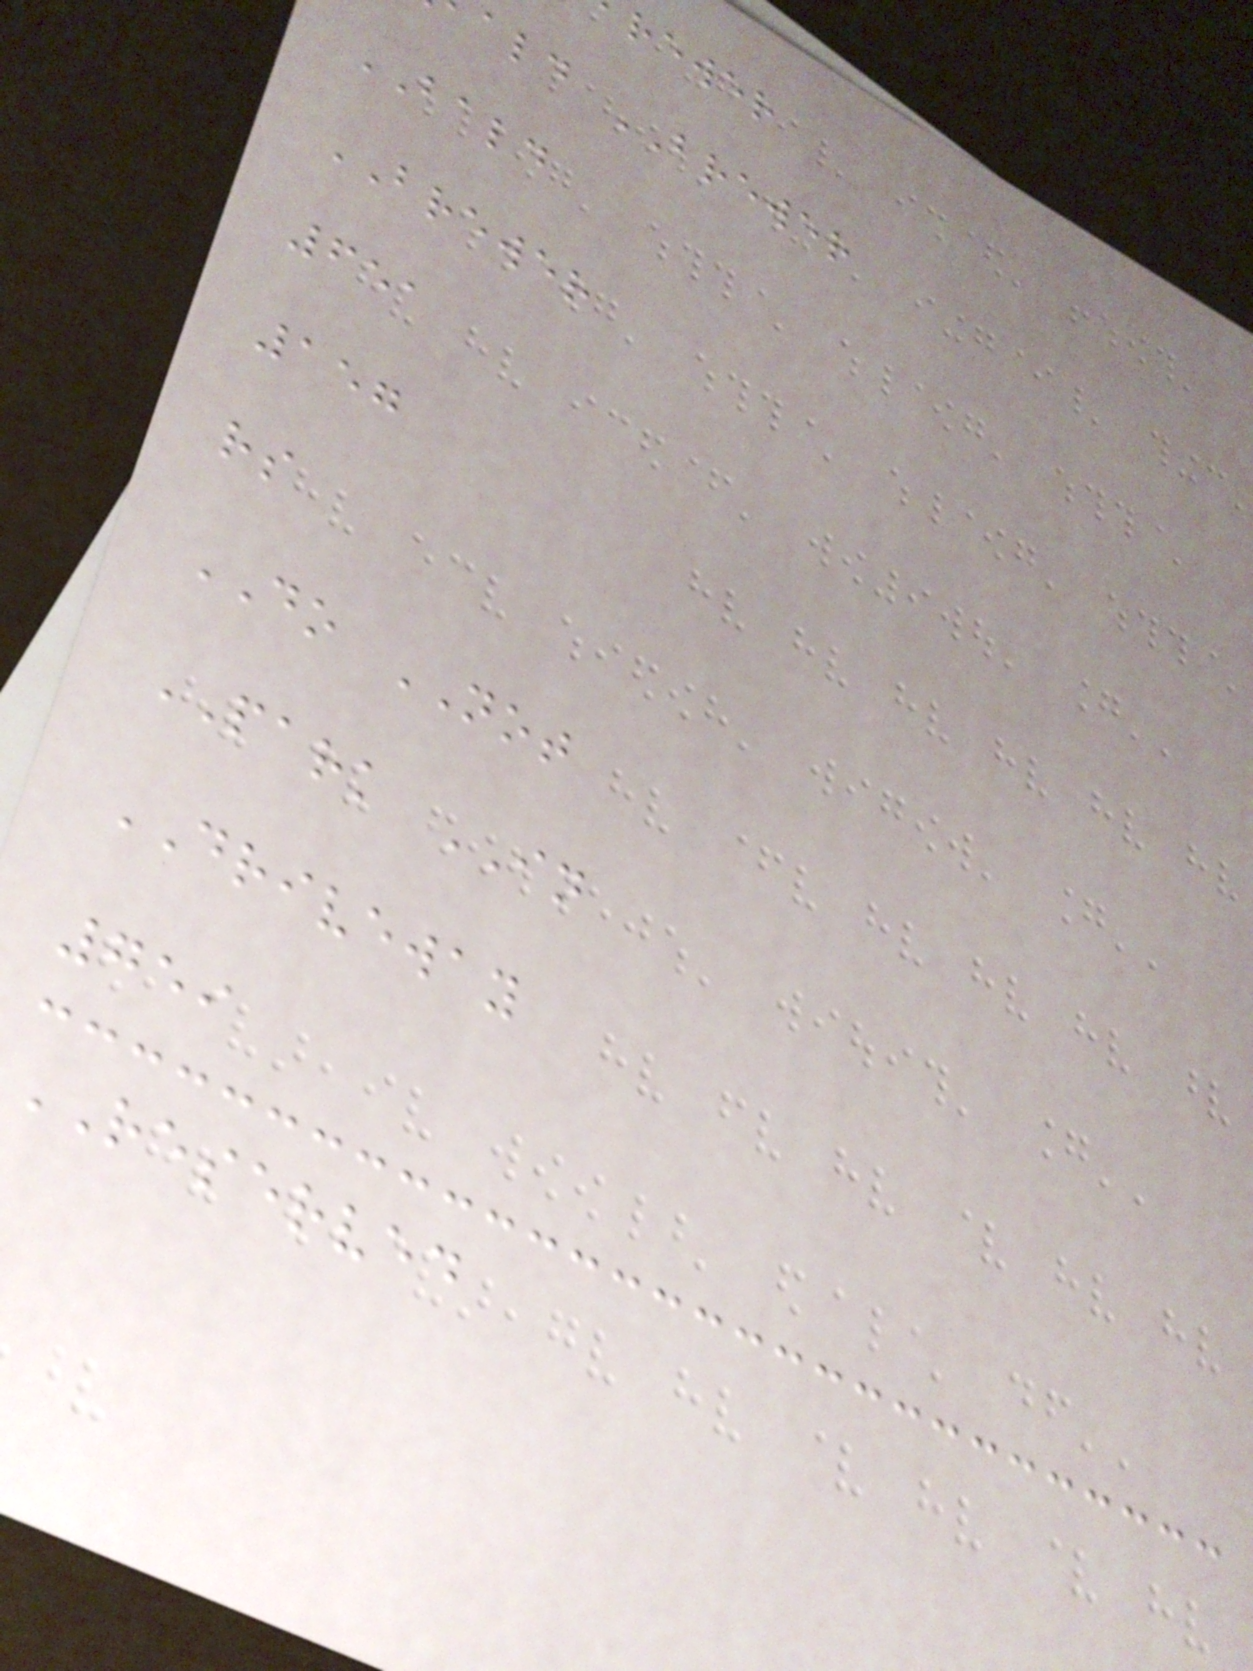rewer
ald BREWER
BALD
BREWER
651
157
rs
DO NOT
PARK IN
DRIVEWAY
759
RESERVED
